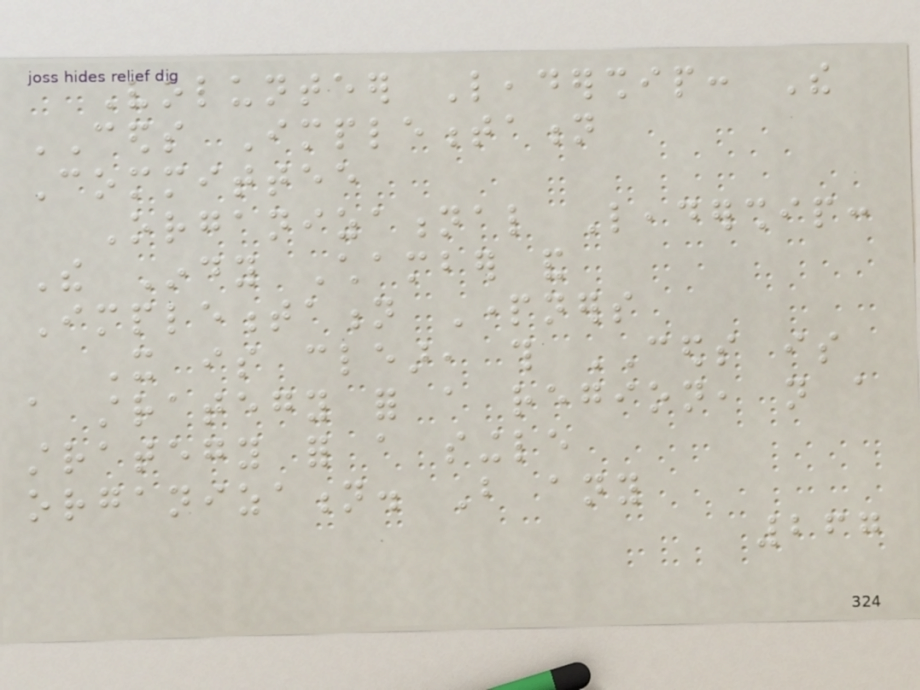Volunteer Leadership: The
CEDS Implementation
Committee
Organizational Leadership:
The Indy Chamber and
Implementation Partners
It is clear, this CEDS is
a strategy for a region, not a
strategy for a single
organization. But any
267
